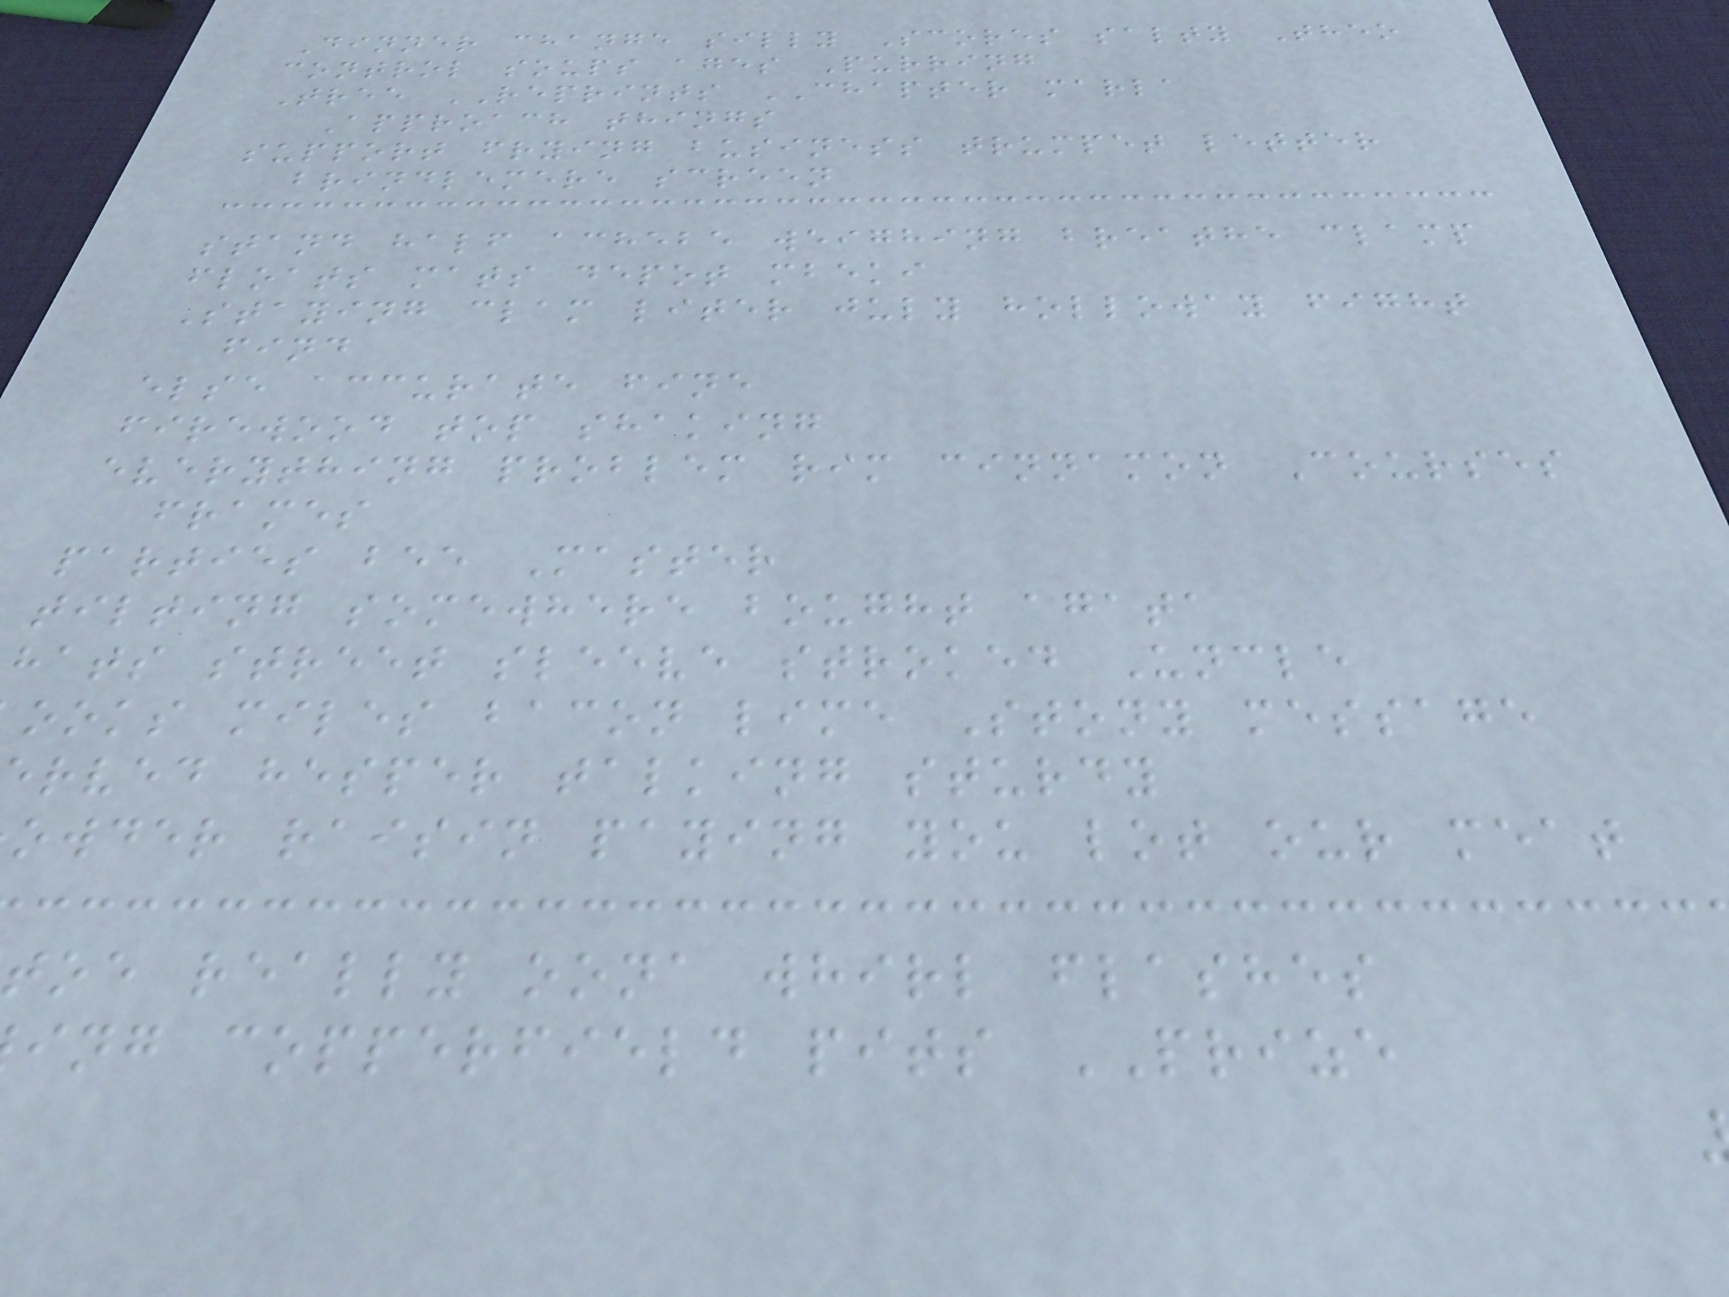Dinner change silly Scores salty Theo
control soups ages Purring
Tree REPRINTS CHAPTER marla
Approach things
support frying business trumpet letter
brindlemere screen
stand half achebe weighing breathe clamp
floats mats depot mbeki
Staying clam liter july holloway fight
find
else accurate fine
firewood top shaking
everything problem rim cinnamon Courses
frames
parties bee Master
tilting somewhere bought agata
hats street sleeve stroked Uncle
ooks miles bacon lime Stony message
rved hesper talking sturdy
owder raisin paying you lot our meat
toe really oona whirl flashes
ing copperfield pits PRIZE
